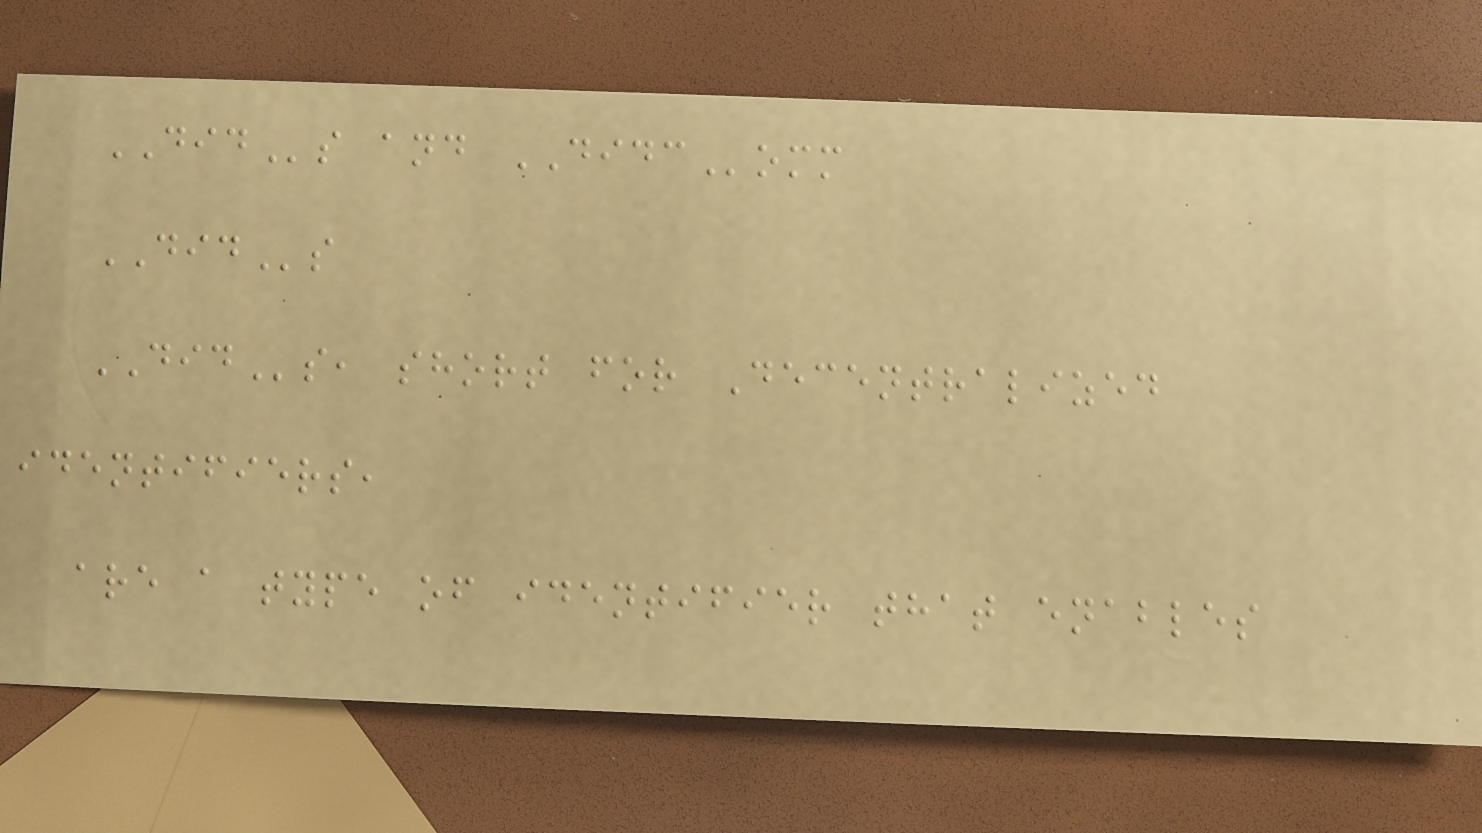DIDs and DIDComm
DIDs
DIDs, short for Decentralized
identifiers,
are a type of identifier that enables
